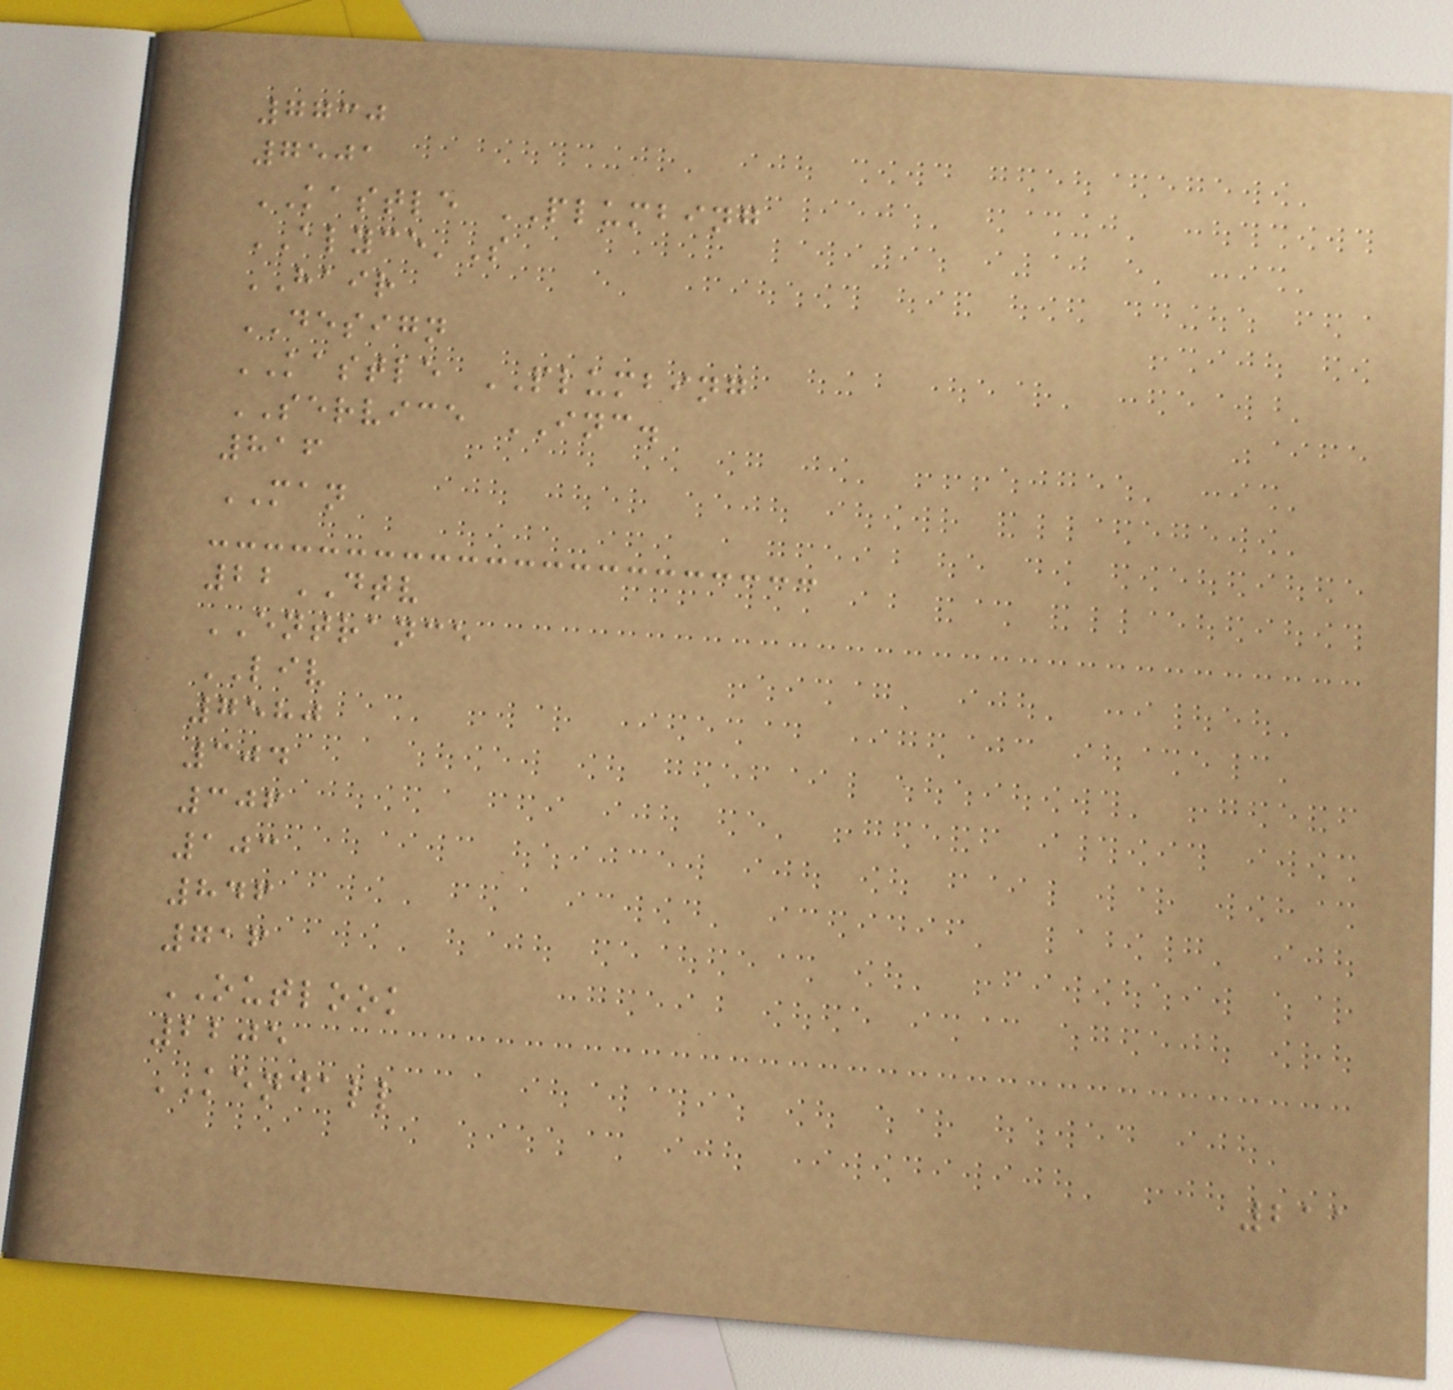7730
7501
KASTLE PLUMBING
ALYCE'S
HAIR
DESIGN
KASTLE PLUMBING
SERVICE INC.
816
MAN
22DTV
ENTRANCE
LIV
7580
304
306
103
846
716
OUTLOOK
2205
KENDALL
211
